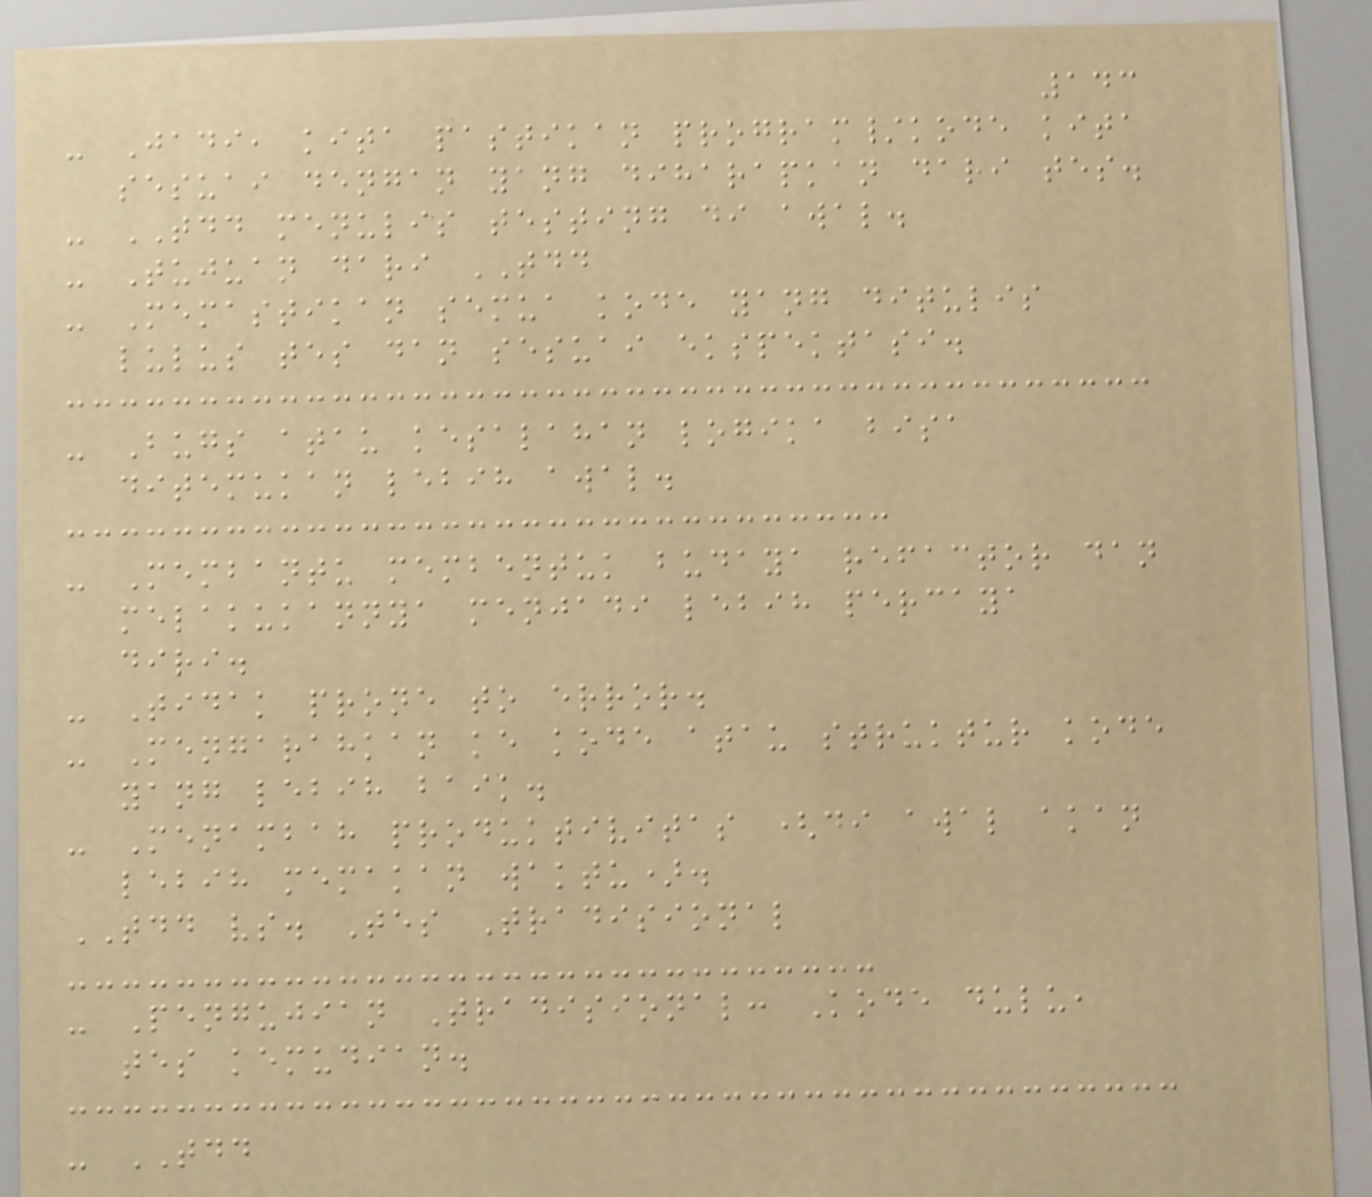143
- Jadi, kita pastikan program/kode kita
sesuai dengan yang diharapkan dari tes.
- TDD menulis testing di awal.
- Tujuan dari TDD
- Memastikan semua kode yang ditulis
lulus tes dan sesuai ekspektasi.
- Bugs atau kesalahan logika bisa
ditemukan lebih awal.
- Membantu membentuk budaya refactor dan
melakukannya menjadi lebih percaya
diri.
- Tidak prone to error.
- Mengarahkan ke kode atau struktur kode
yang lebih baik.
- Menambah produktivitas (di awal akan
lebih memakan waktu).
TDD vs. Tes Tradisional
- Pengujian Tradisional: Kode dulu,
tes kemudian.
- TDD
